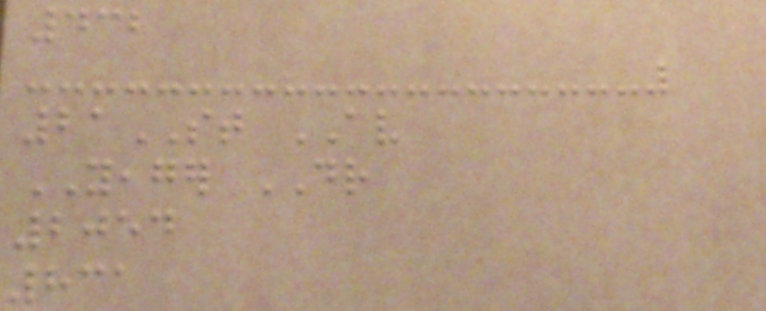432
21ST AV
YEAGER DR
2054
831
